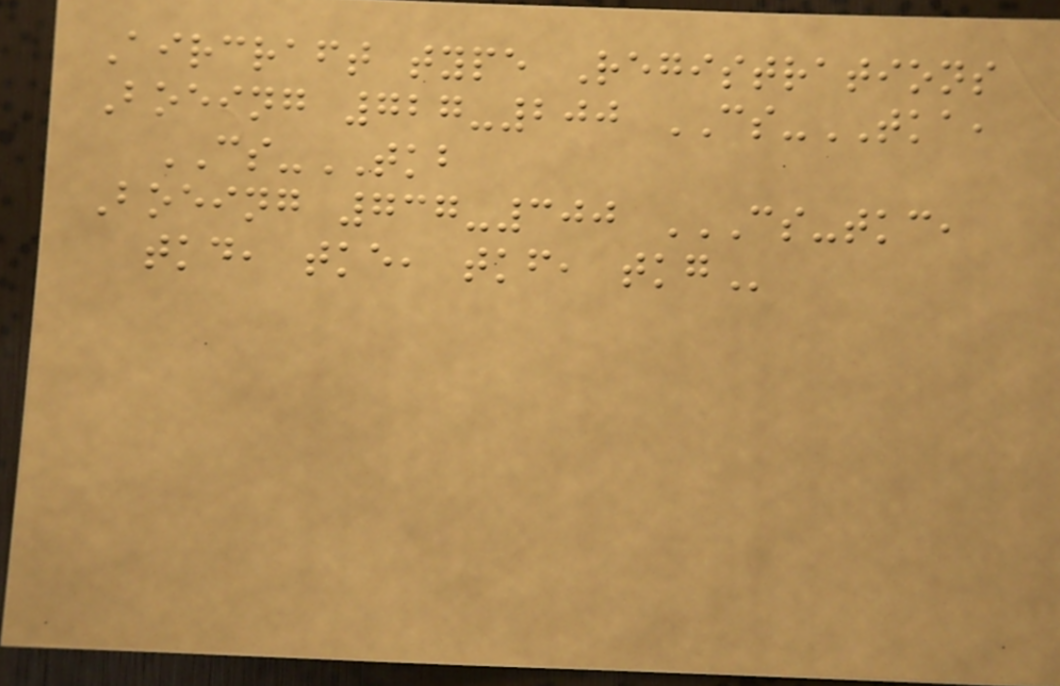Aircraft type Registrations
Boeing 727-200 CS-TKA,
CS-TKB
Boeing 737-300 CS-TKC,
TKD, TKE, TKF, TKG
